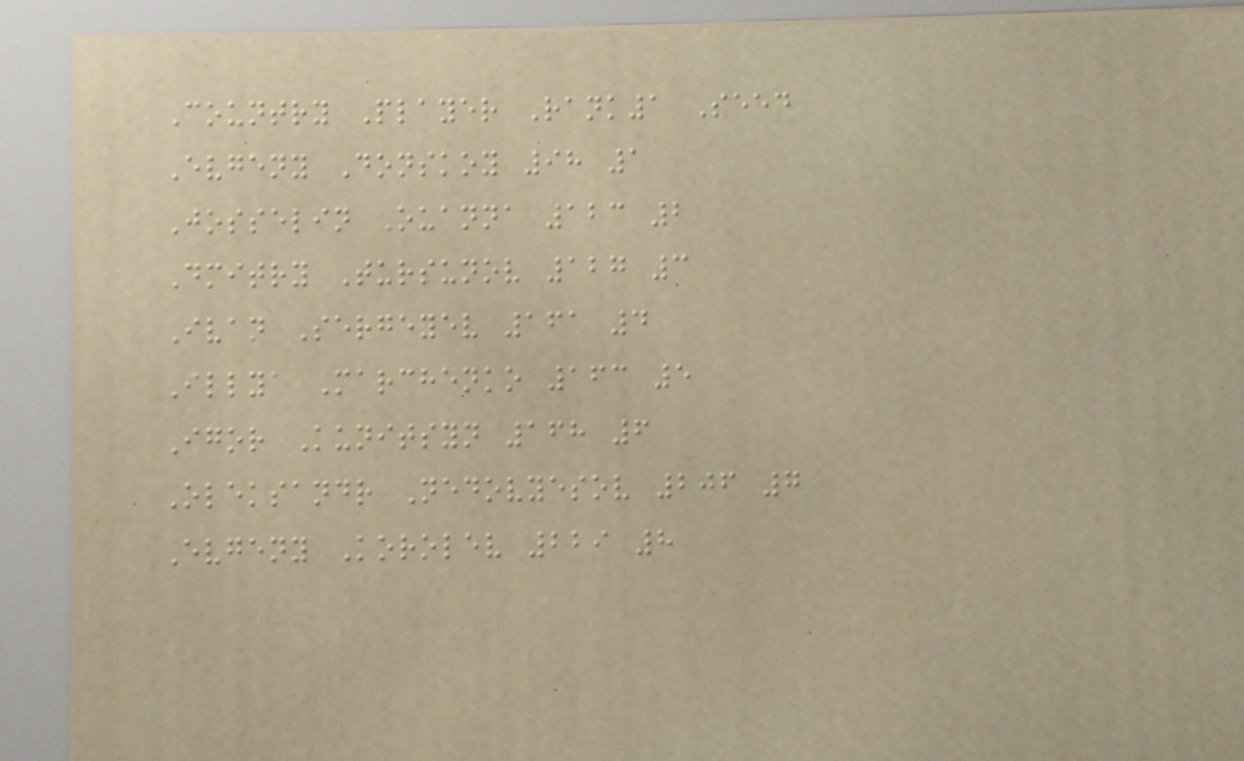Country Player Rank1 Seed
Evgeny Donskoy 98 1
Josselin Ouanna 123 2
Dmitry Tursunov 127 3
Ivan Sergeyev 161 4
Illya Marchenko 163 5
Igor Kunitsyn 168 6
Oleksandr Nedovyesov 206 7
Evgeny Korolev 229 8
